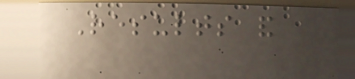Results and
